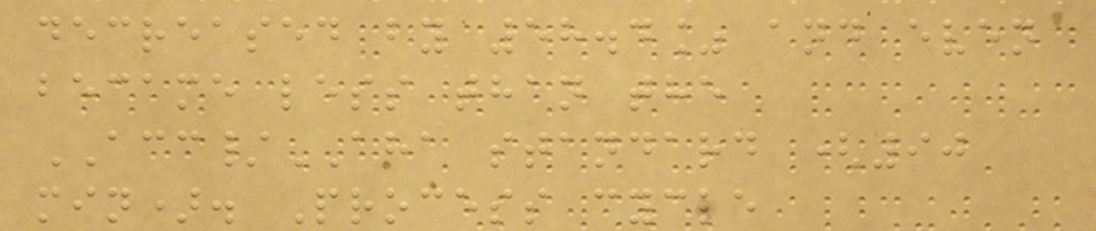decreased by 58.4% and even
became less than the
ACC/AHA standard (90
min). Process cycle
